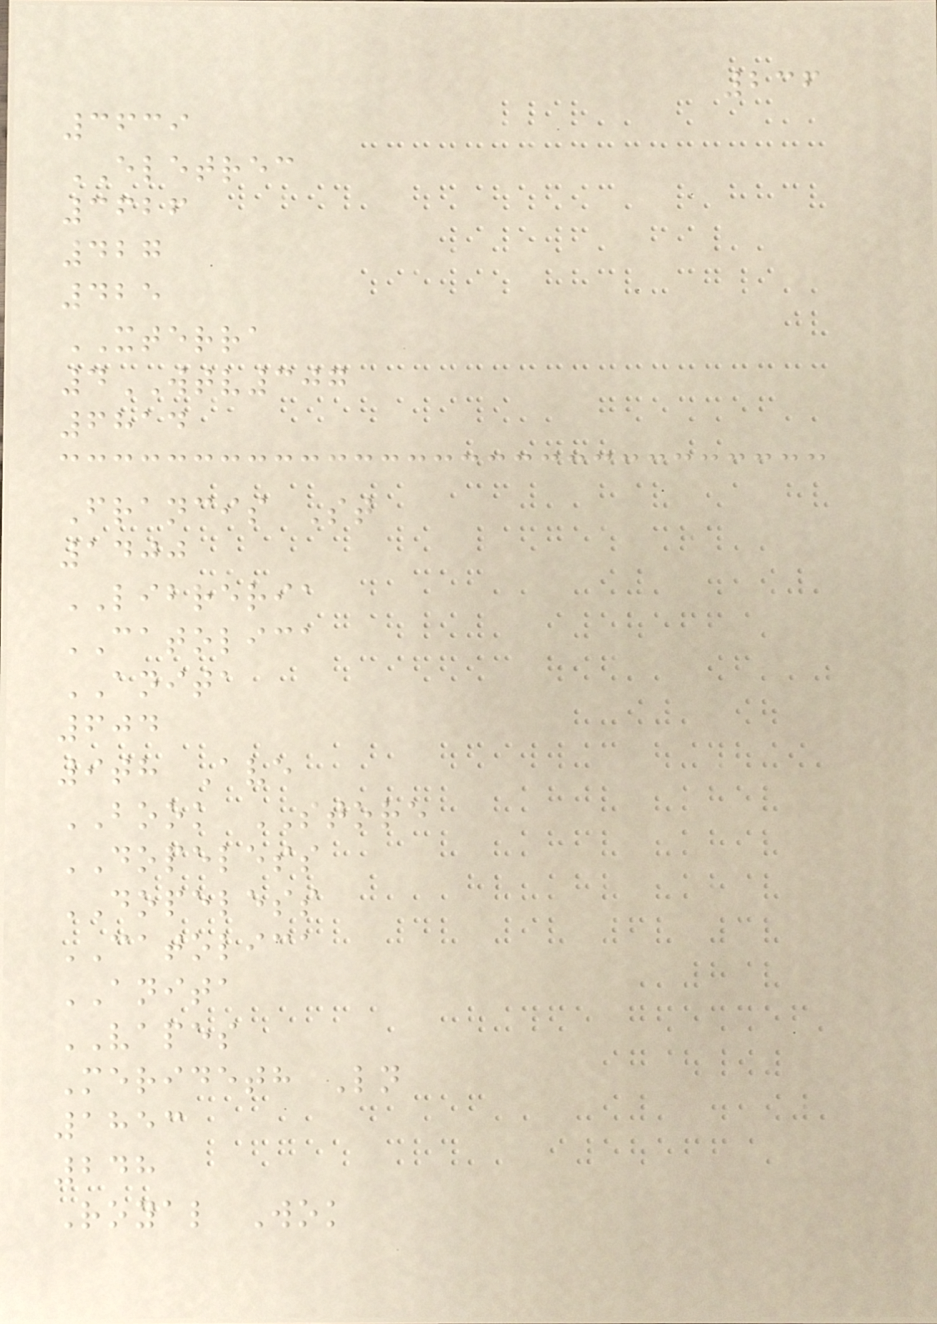236
3639
ELETREC
3626
427
425
XTERRA
4WTV307
6814
Francis St
1400
LIBRERIA
CATOLICA
ANITA
604
9th Ave
BOOK STORE
DOPELESS
DOPELESS
CATOLICA
ANITA
VAPES
Merideth Ln
1853
248
Royal Wok
